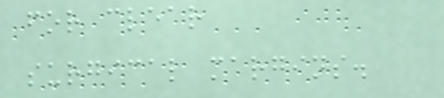for clear
surgical margins.
